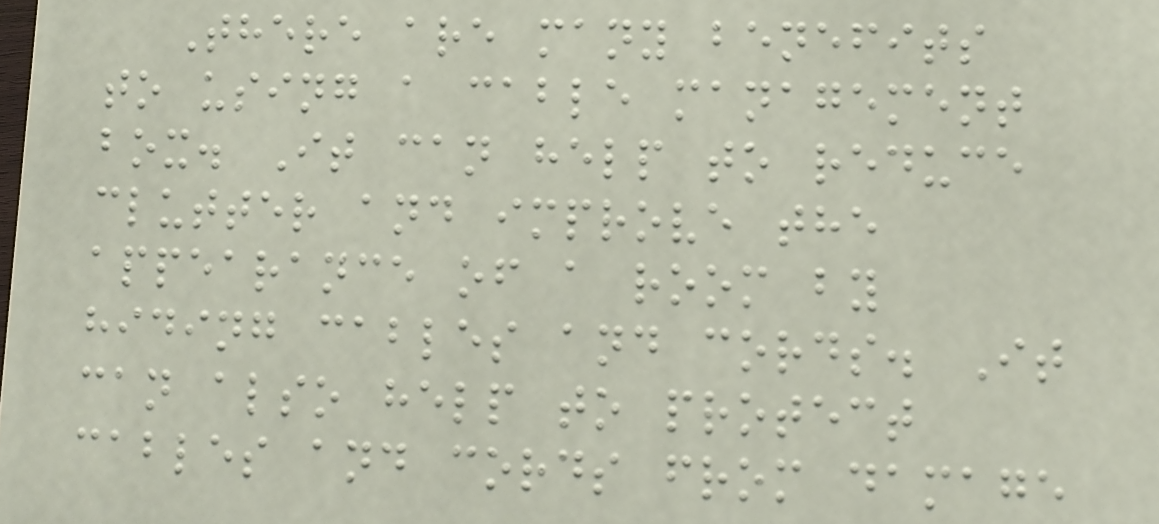There are many benefits
to using a cable management
box. It can help to reduce
clutter and improve the
appearance of a room by
hiding cables and cords. It
can also help to protect
cables and cords from damage
